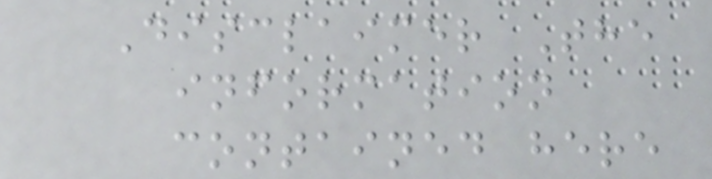Disclaimer The
information
contained here
